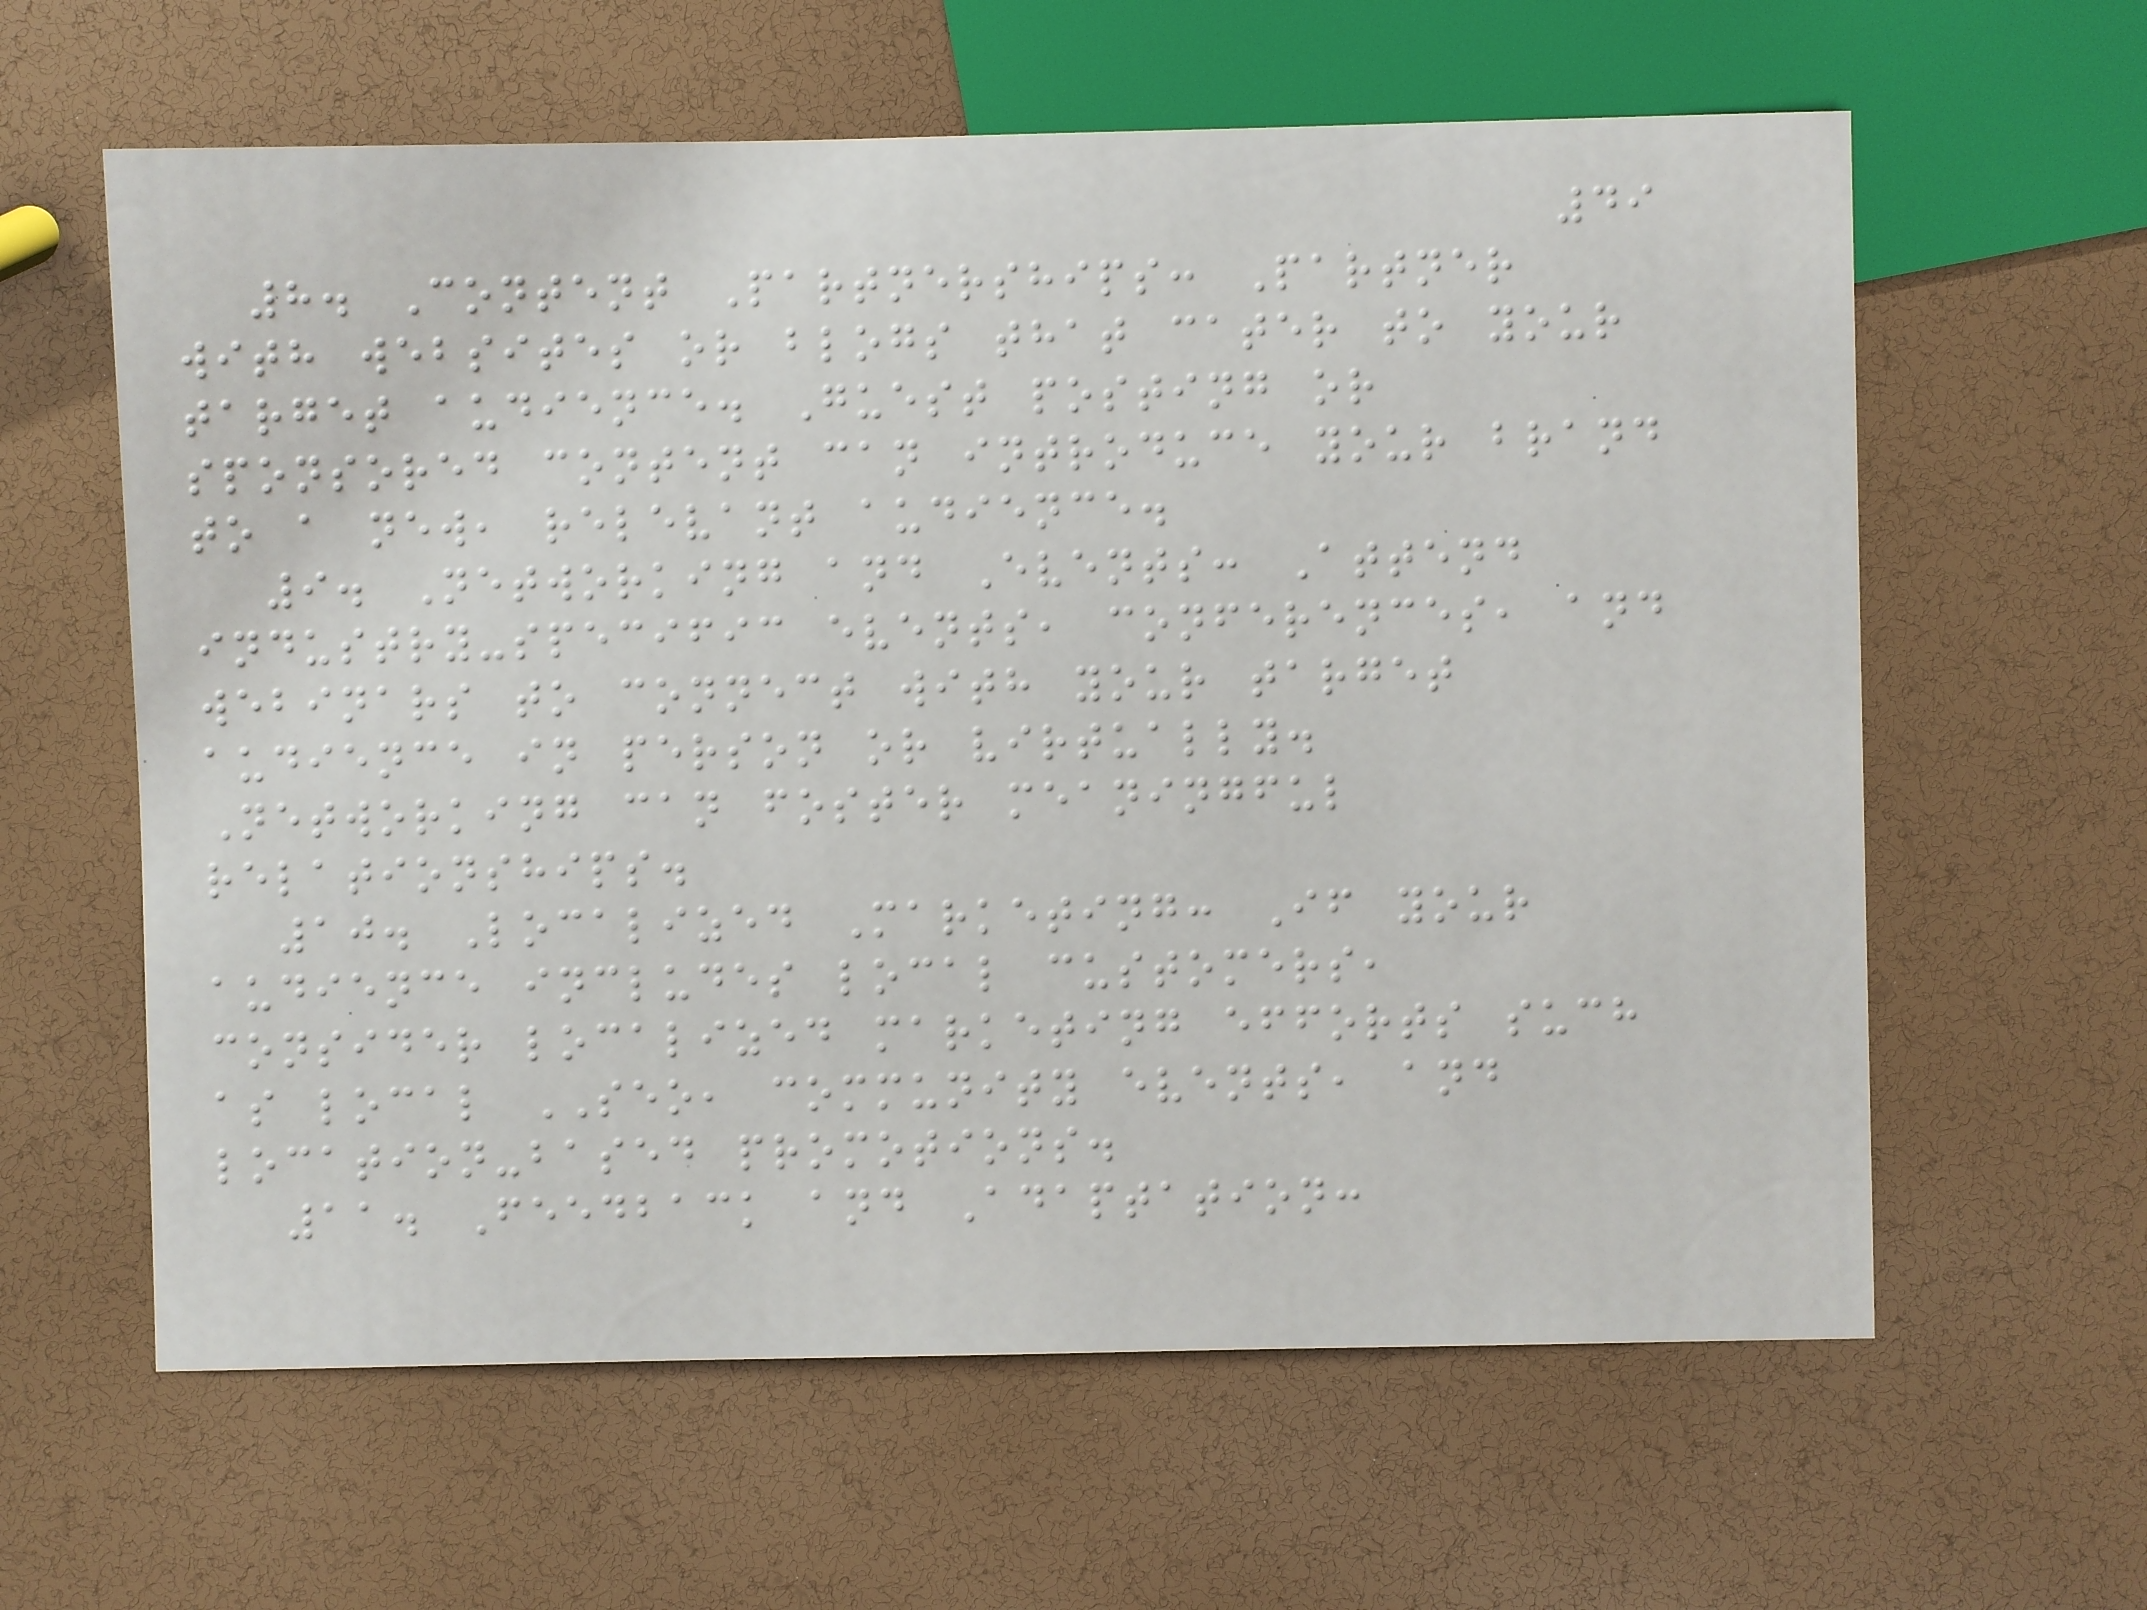49
8. Content Partnerships: Partner
with websites or blogs that cater to your
target audience. Guest posting or
sponsored content can introduce your brand
to a new, relevant audience.
9. Networking and Events: Attend
industry-specific events, conferences, and
webinars to connect with your target
audience in person or virtually.
Networking can foster meaningful
relationships.
10. Localized Marketing: If your
audience includes local customers,
consider localized marketing efforts such
as local SEO, community events, and
location-based promotions.
11. Feedback and Adaptation:
